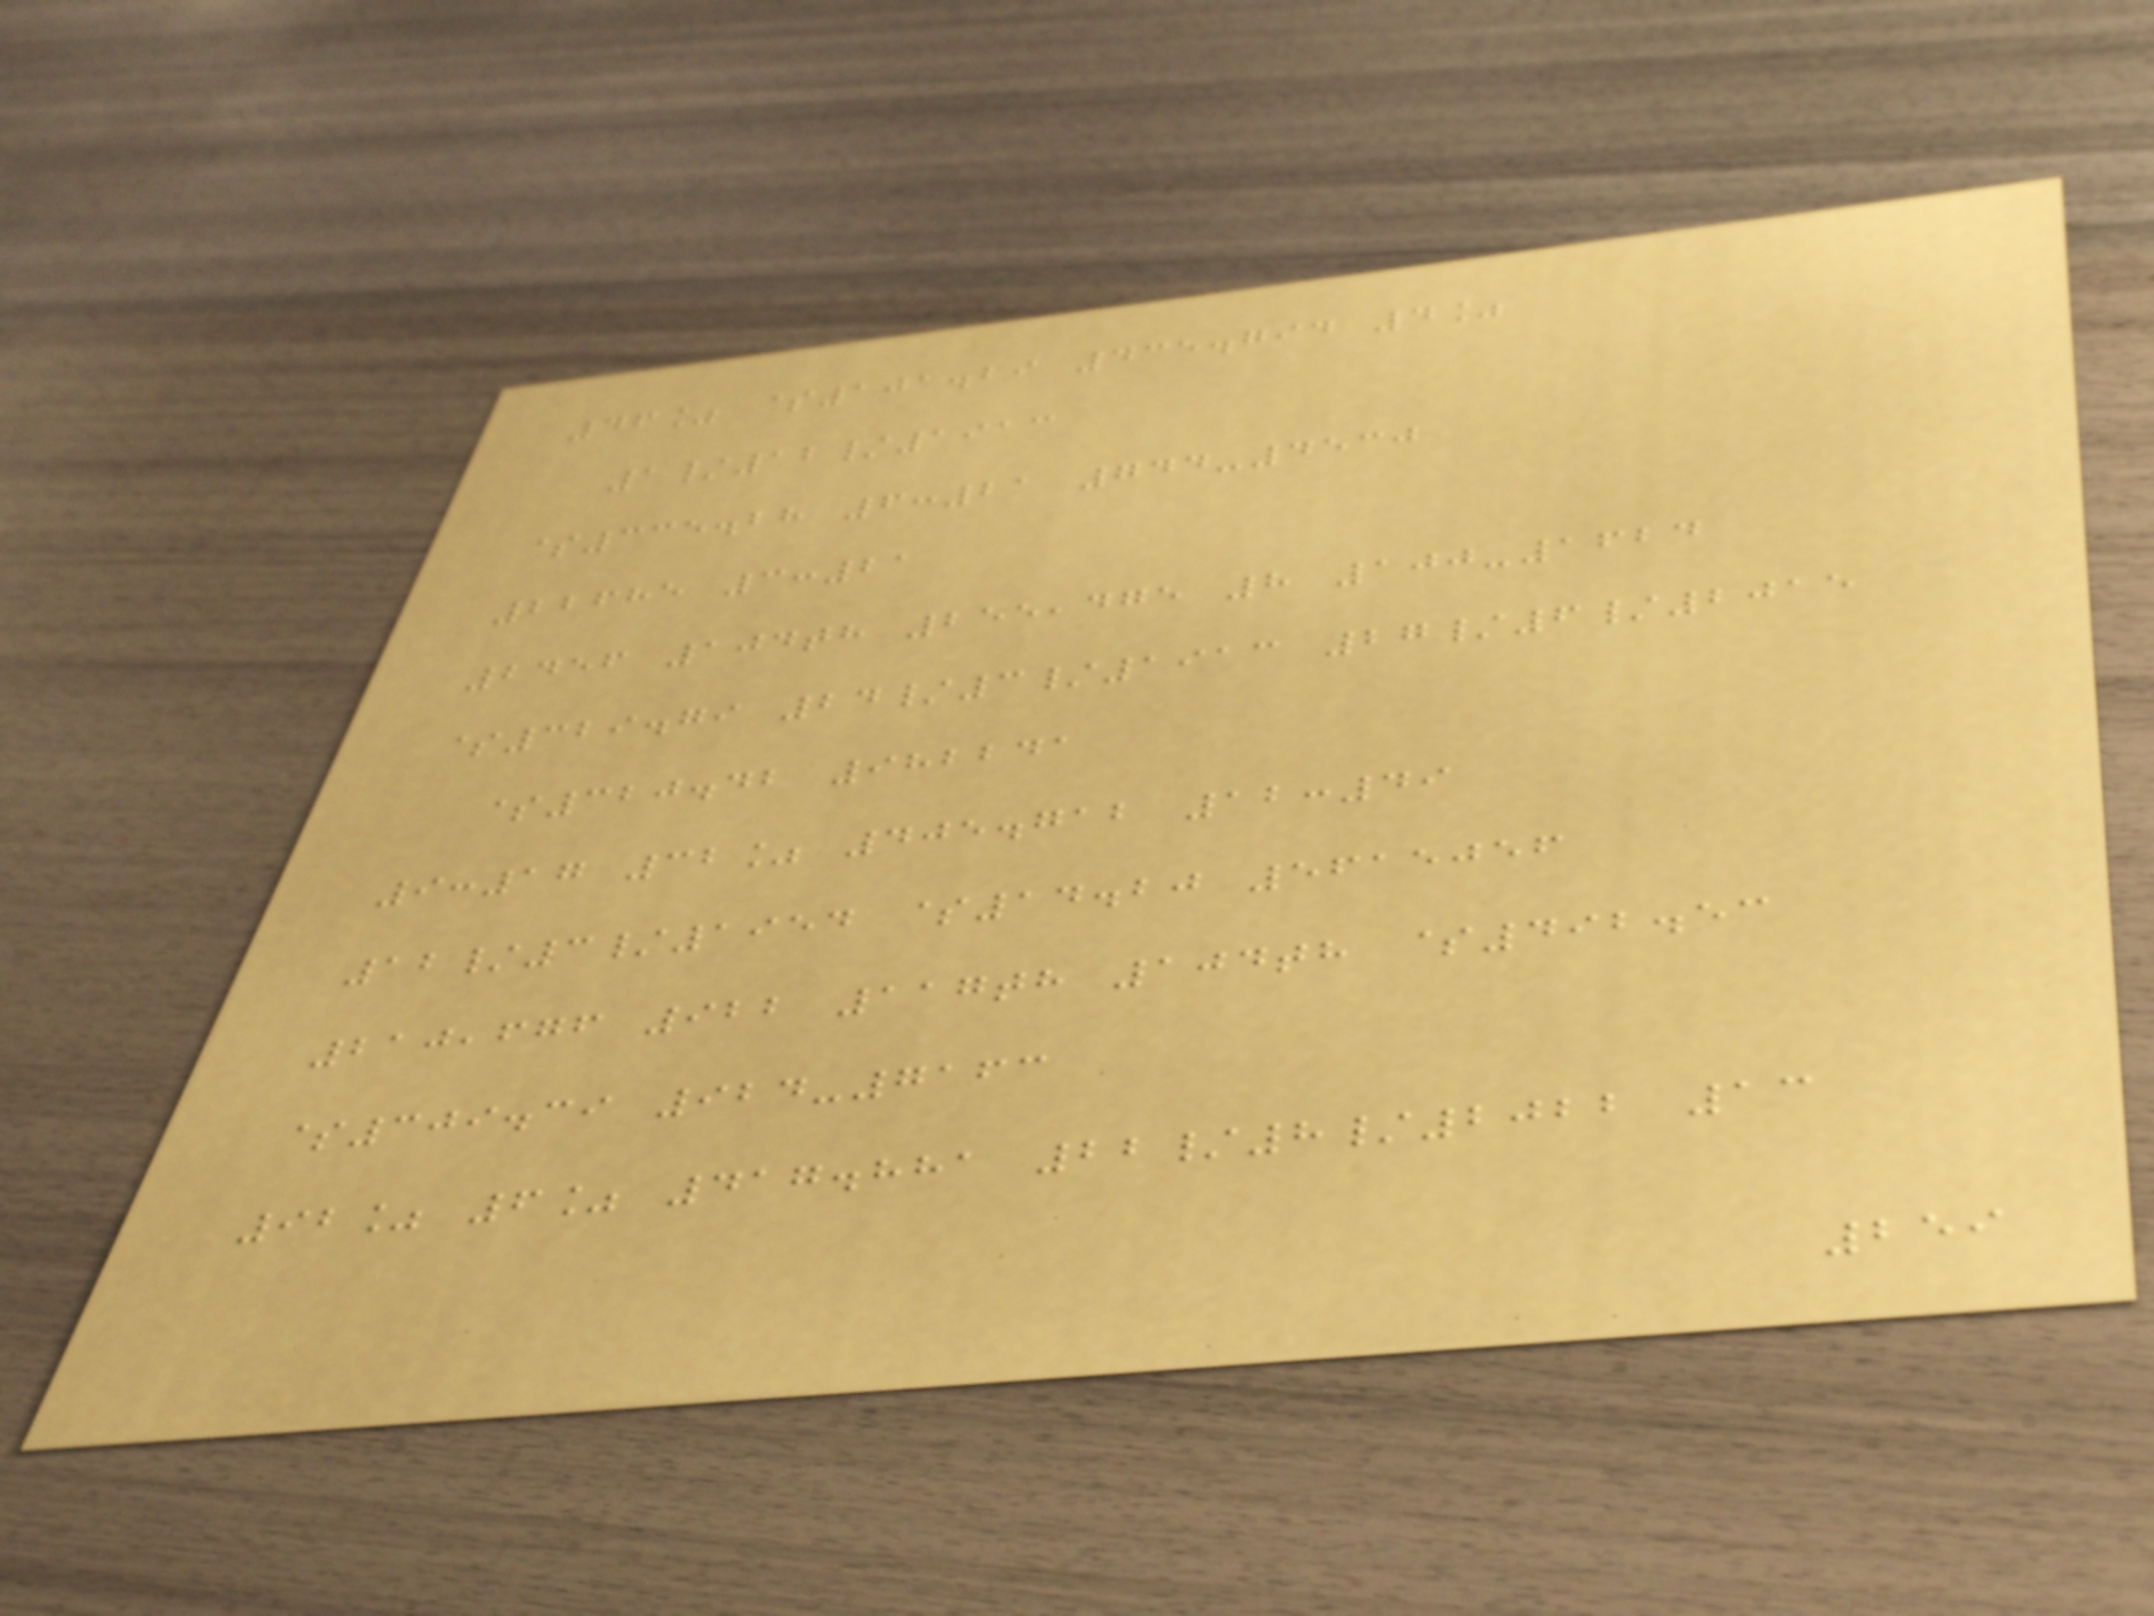46% $101.29 435.794 4%
1/12/1913
$335.28 6:21 744-4530
22685 3:21
2456 104th 255,475 8 100-1624
$329.79 24/3/1913 27/6/2015
$320.42 982241
9:17 32% 405.712 12:49
12/3/1954 $14.20 5615056
210,676 922 117th 104th $492.53
$309.39 924-7163
92% 6% 417.881 22/8/2022 13
259
